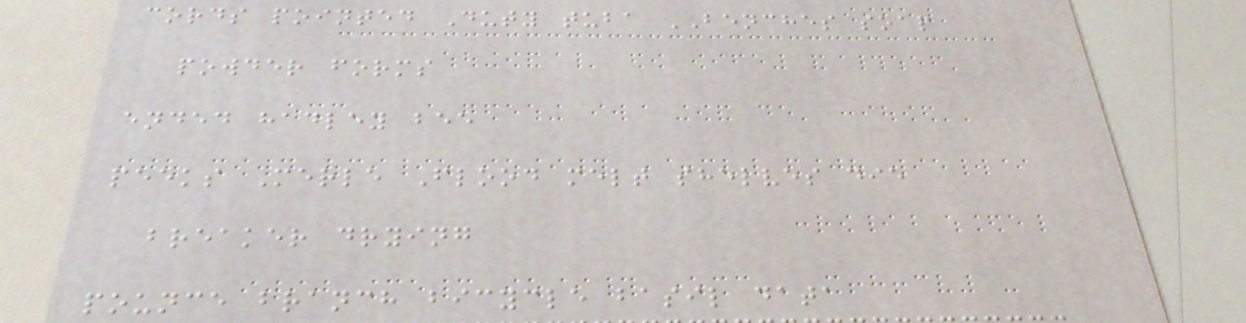cords pointed Duty tuba BENCHES soap
powder forms
ended hadley bee
peeks Merle Flood melt shelves die
breaker drying
pounce branch bicycle basil data
